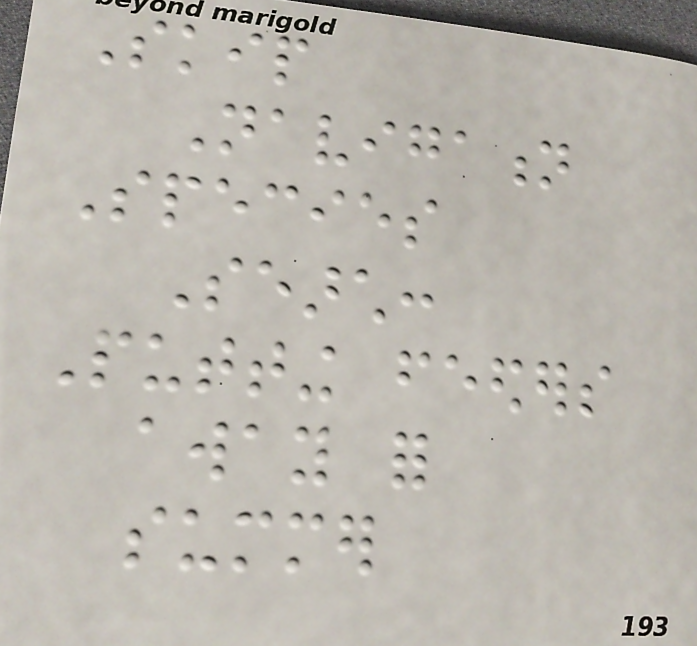Skip
Navigation
Species
Search:
Putting feeders
away for
summer
